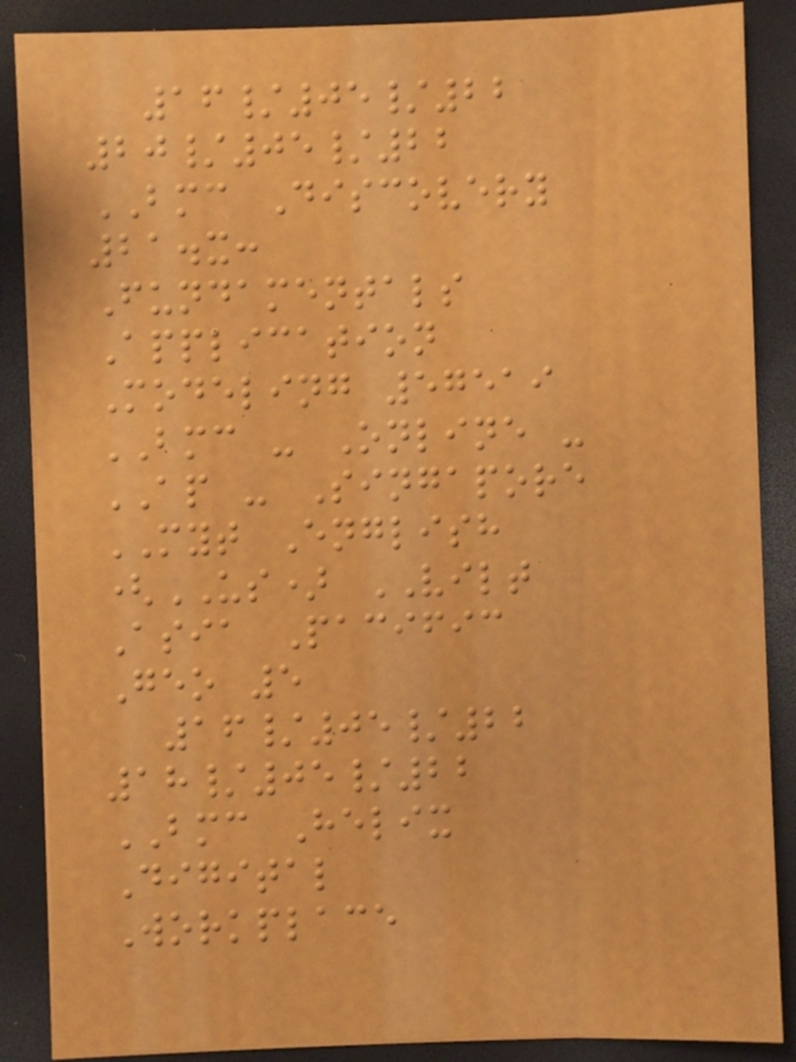16/05/22
20/05/22
BMC Discovery
21.x:
Fundamentals
Application
Modeling 57519
BMC - Online -
AP - Singapore
MYT English
(US) VILT
Asia Pacific
Geo 5
16/05/22
18/05/22
BMC Helix
Digital
Workplace
